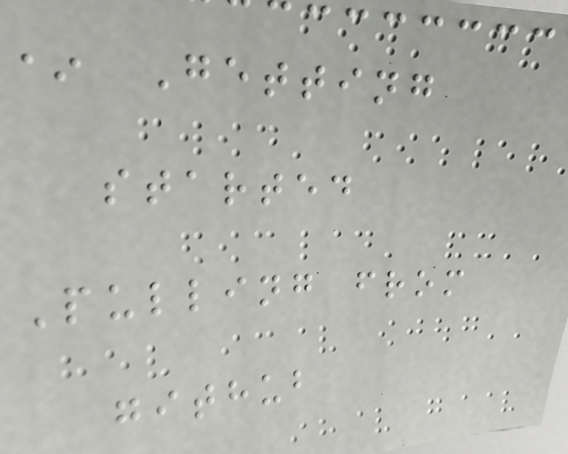* Getting
started
Pulling from
github
